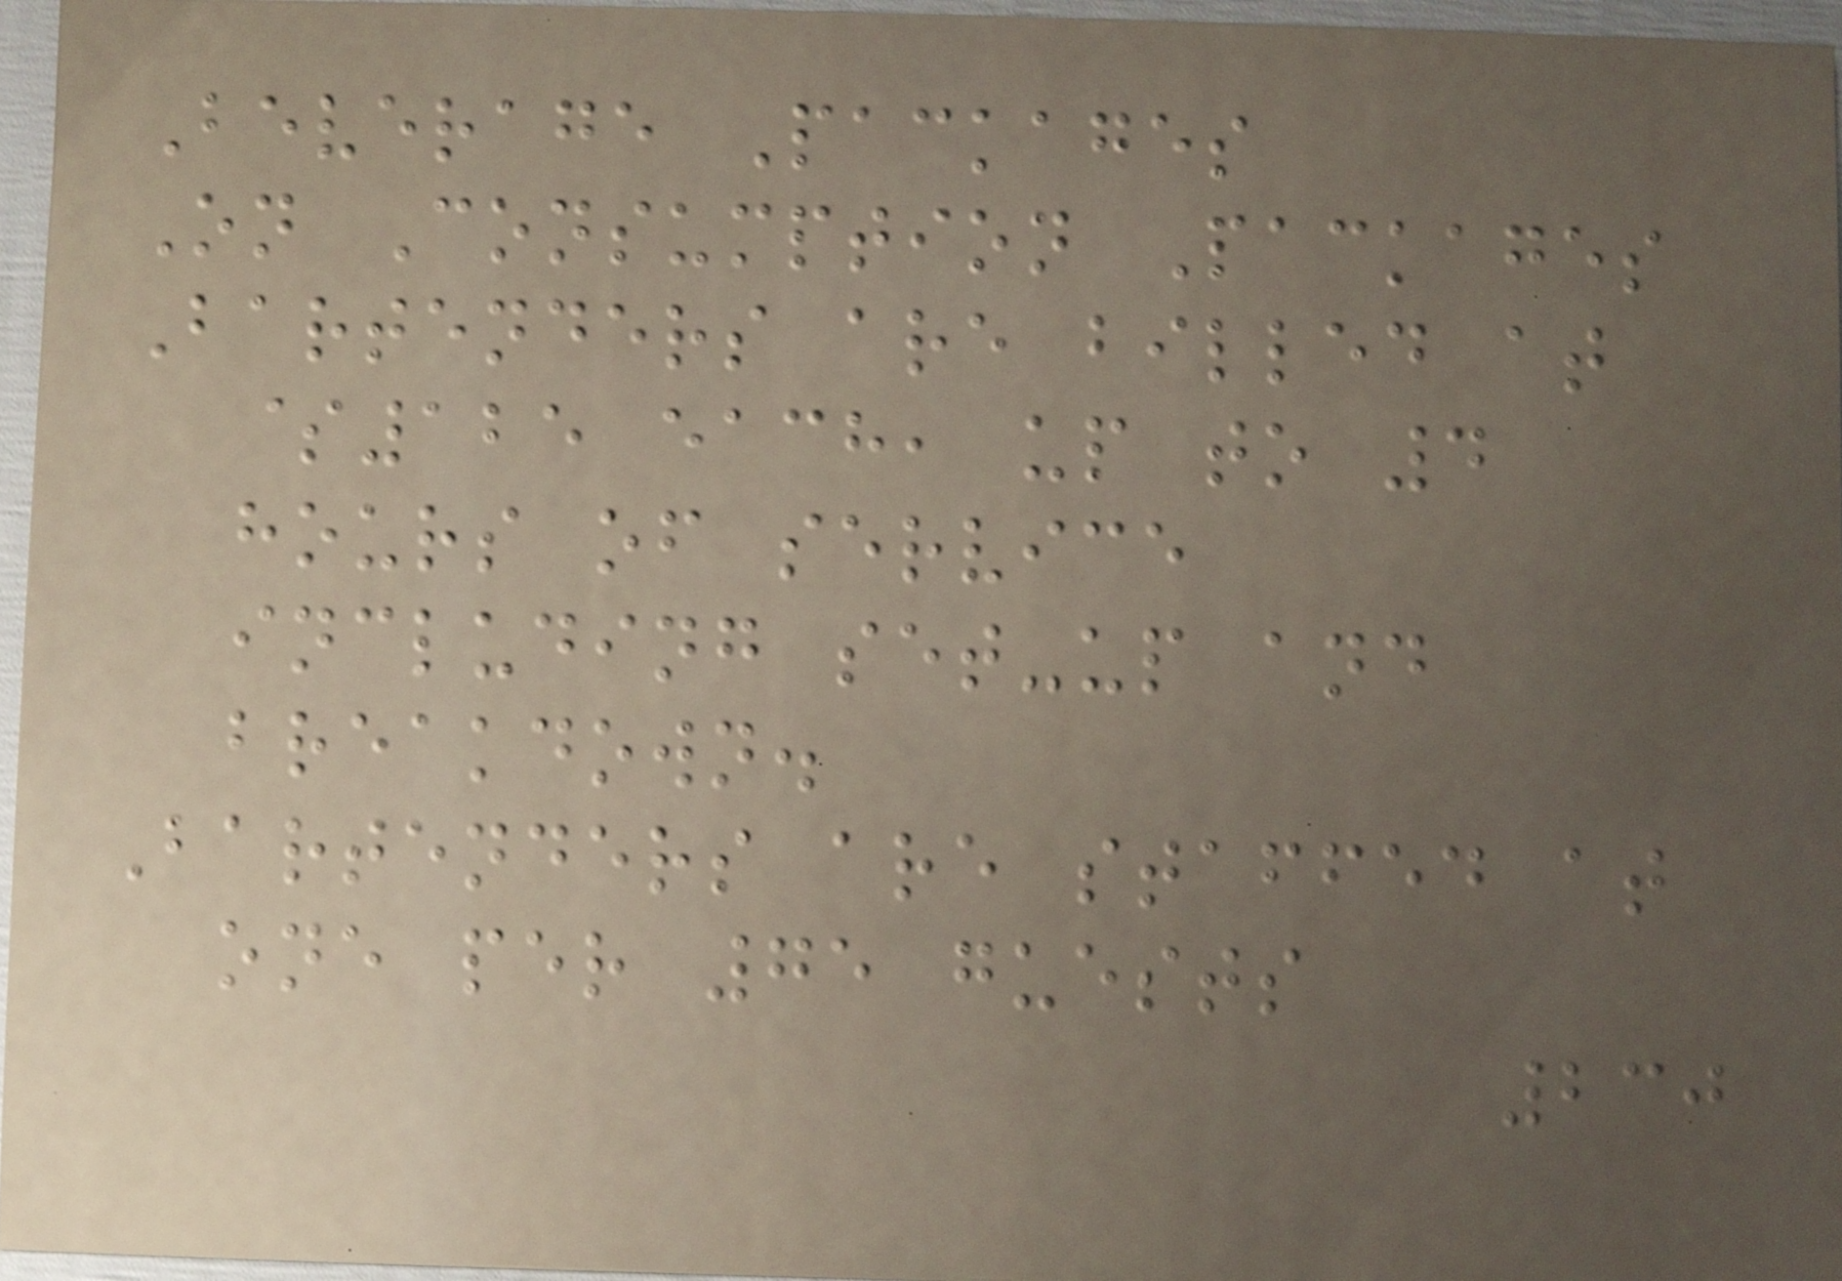Beverage Packages
On Consumption Packages
Bartenders are billed at
$125 each, up to 4
hours of service
including set-up and
breakdown.
Bartenders are staffed at
one per 75 guests
230
